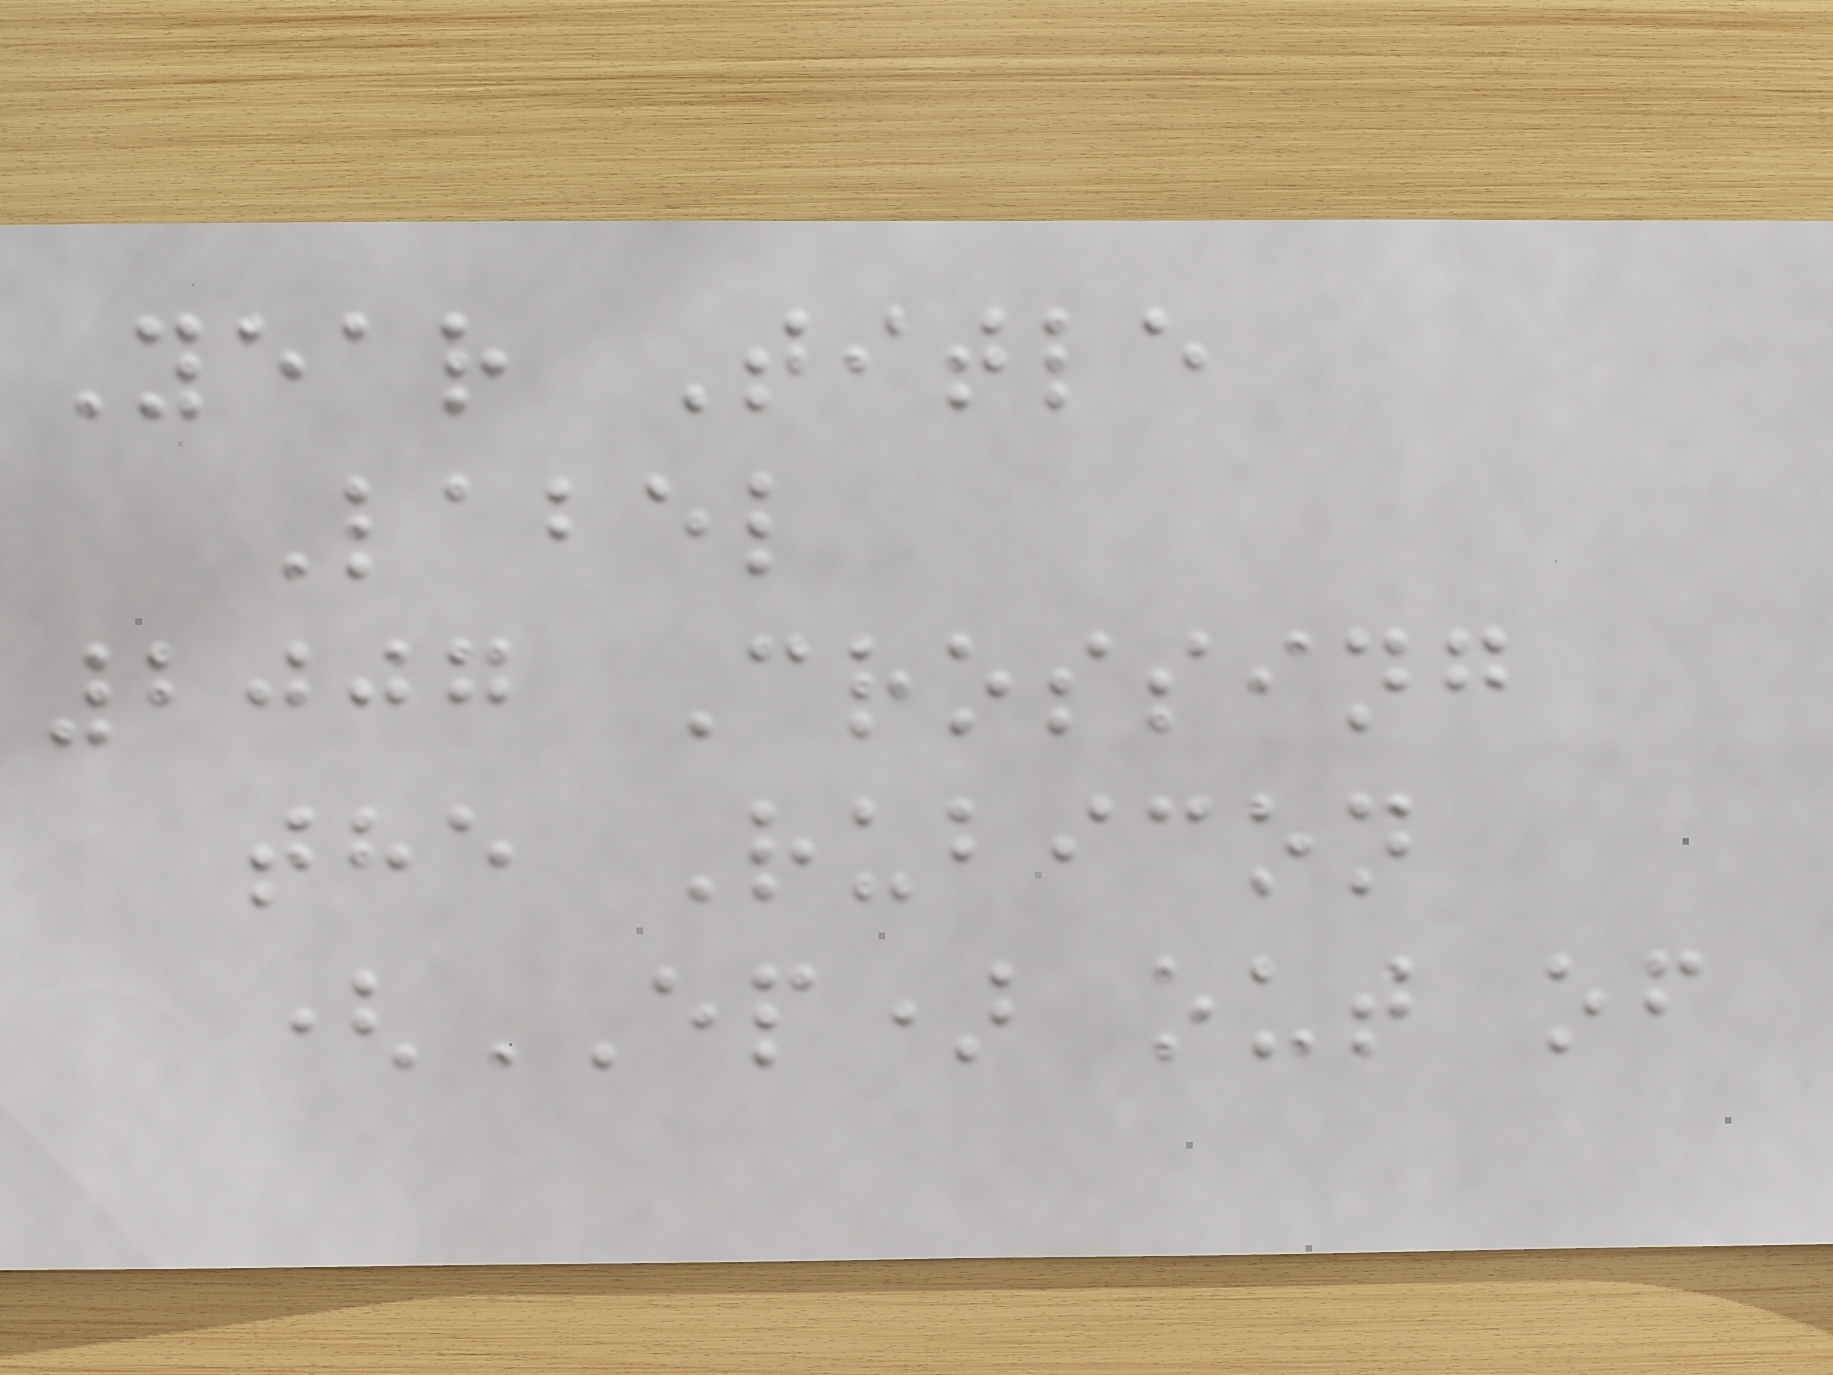Year Title
Label
2007 Crossing
the Rubicon
(EP) out of
